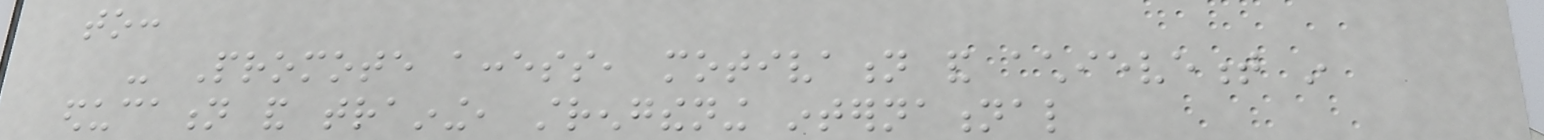to:
- Promote access, motivation and achievement in
education and training, strengthening international
